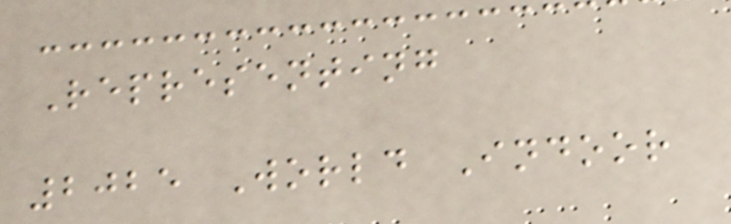Representing
2025 World Indoor
